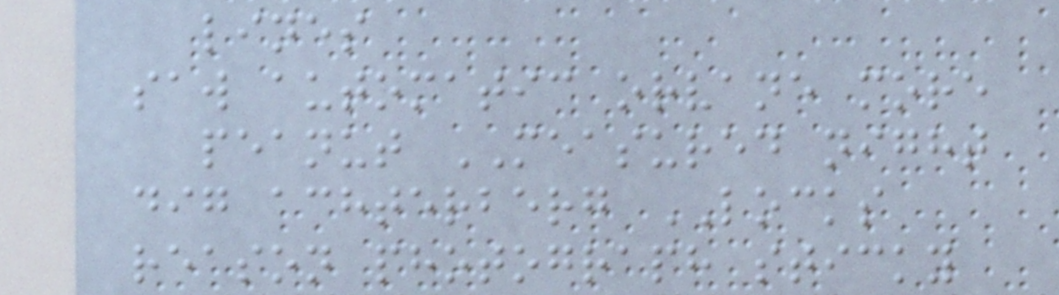lines
saw automatic orvane more
peanut MEASURED night
dig achterberg LOCKS
reason photograph sticky
